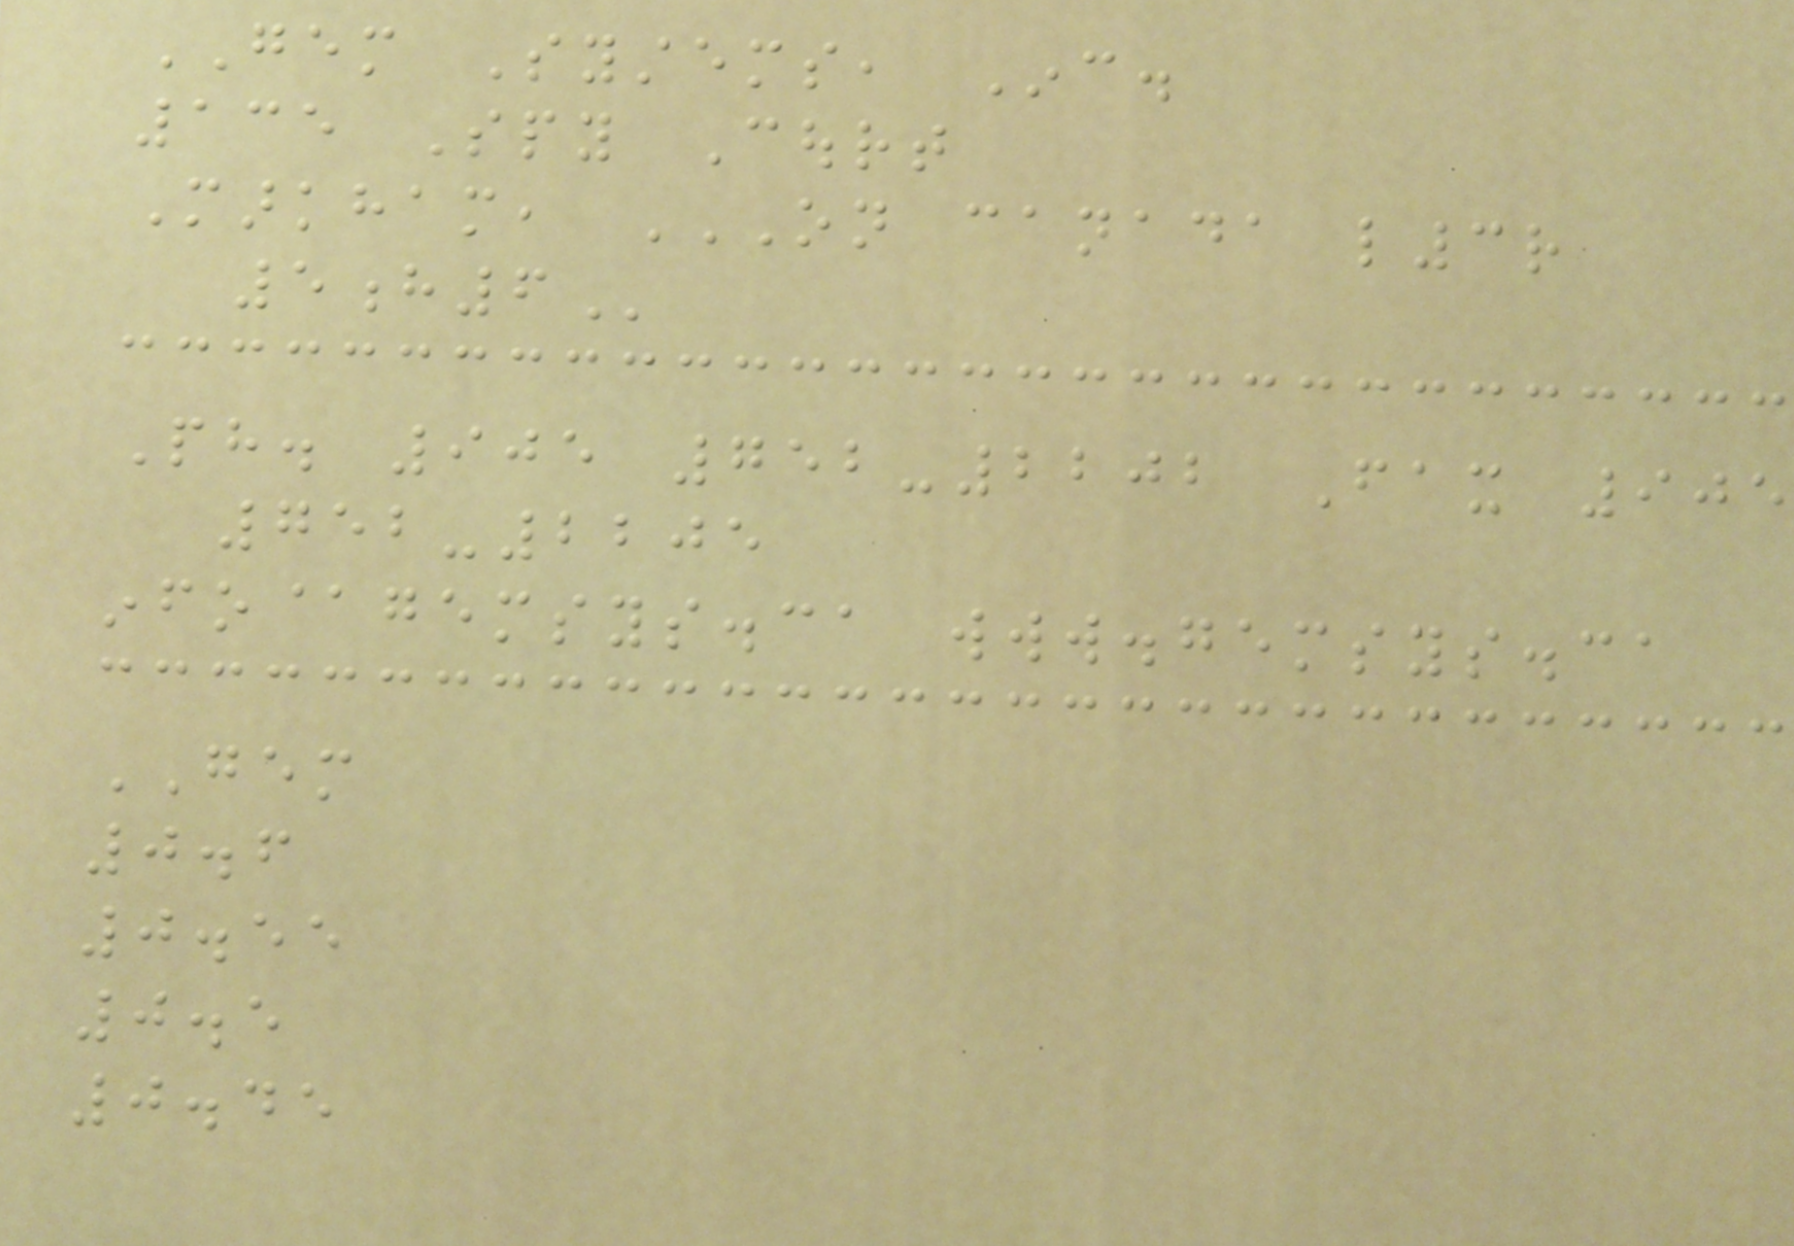GEM Systems, Inc.
135 Spy Court
Markham, ON CANADA L3R
5H6
Ph. 905 752-2202 Fax 905
752-2205
info@gemsys.ca www.gemsys.ca
GEM
0.6
0.55
0.5
0.45
